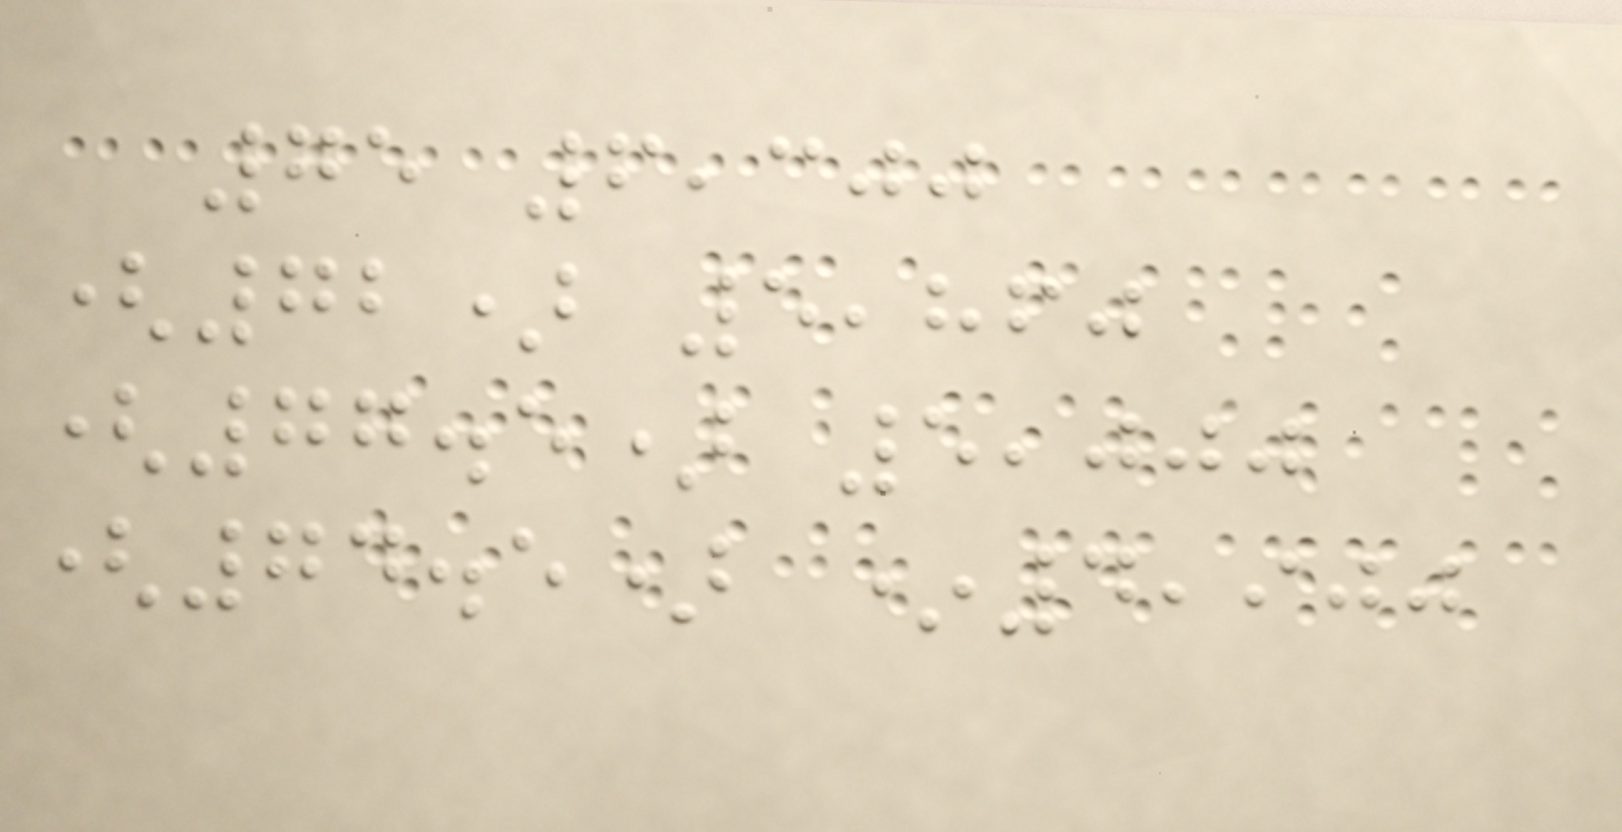75 6,300
(72) 5,860
(77.5) 5,000
(74.5) *4,900
